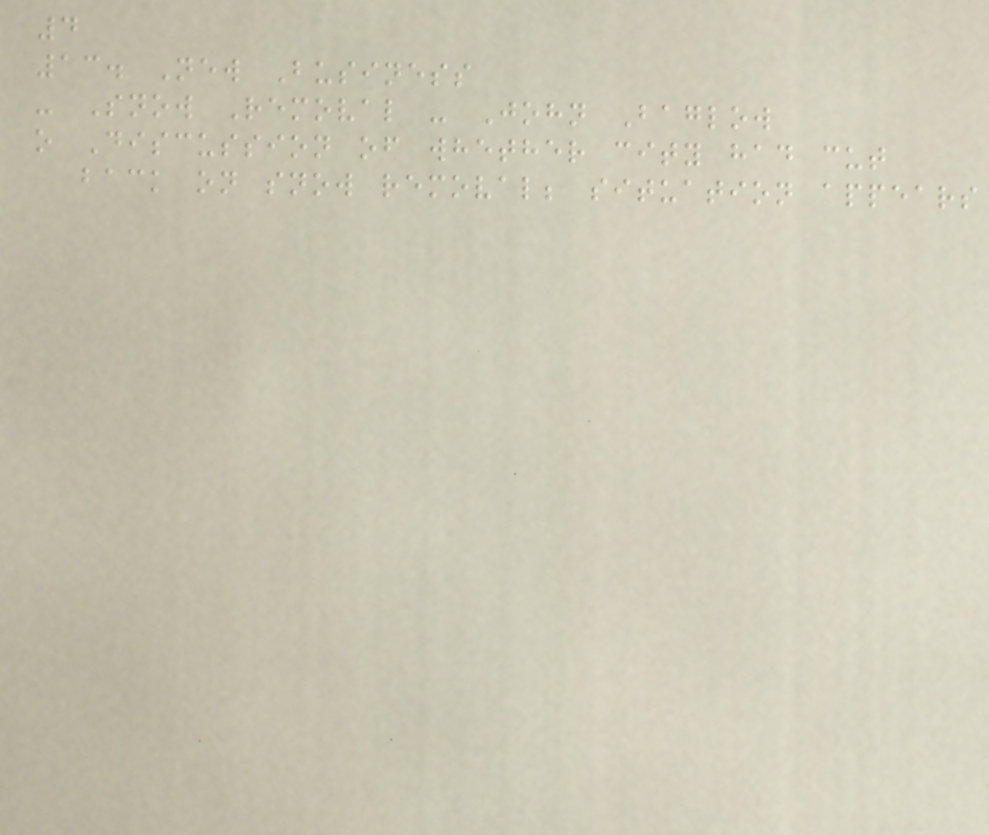4
13. New Business
- Snow Removal - John Baglow
o Discussion of whether city had cut
back on snow removal; situation appears
